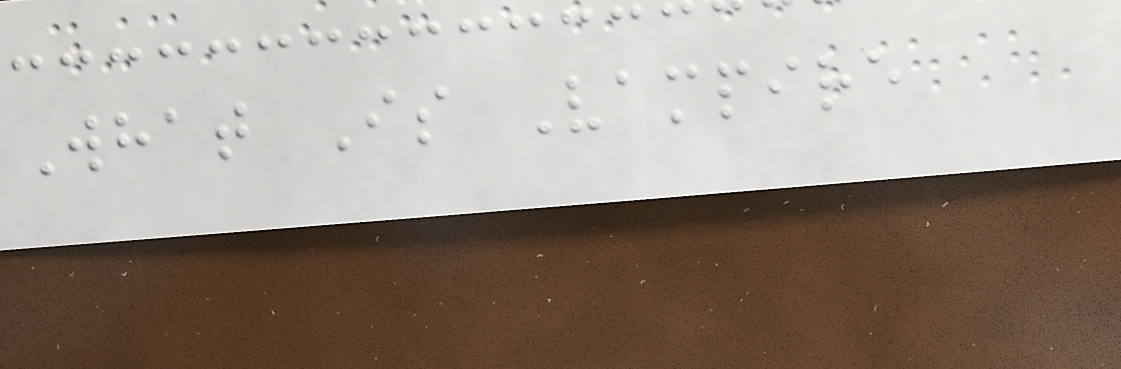What Is Vampire
